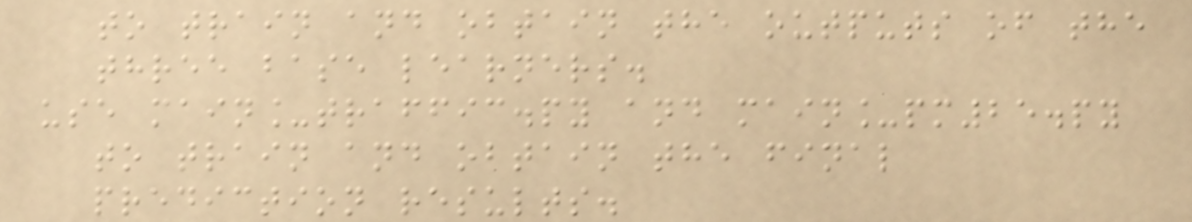to train and obtain the outputs of the
three base learners.
use main_traffic.py and main_pm25.py
to train and obtain the final
prediction results.
